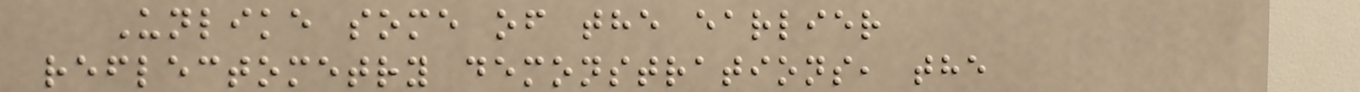Unlike some of the earlier
reflectometry demonstrations, the
